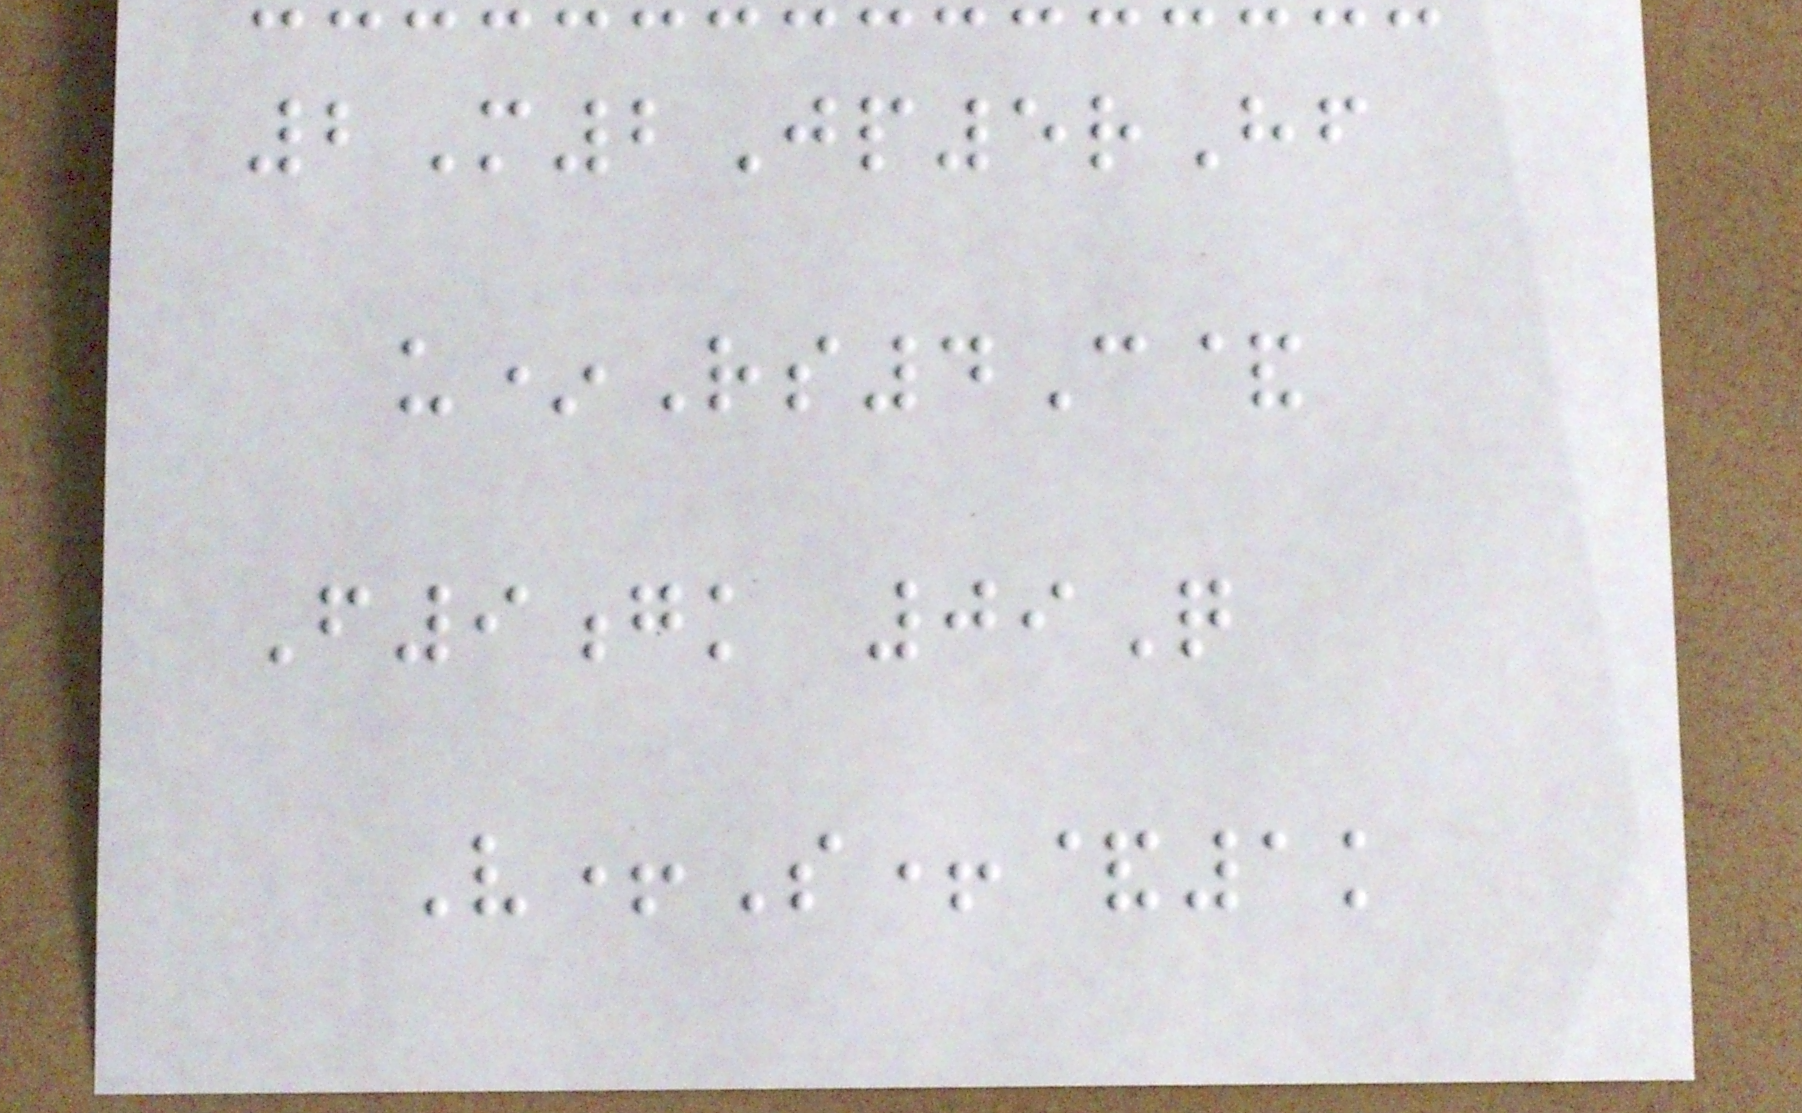2M2Jp5rHf
u*Rs4C&
F9gk 09Q
V+S+&1k
